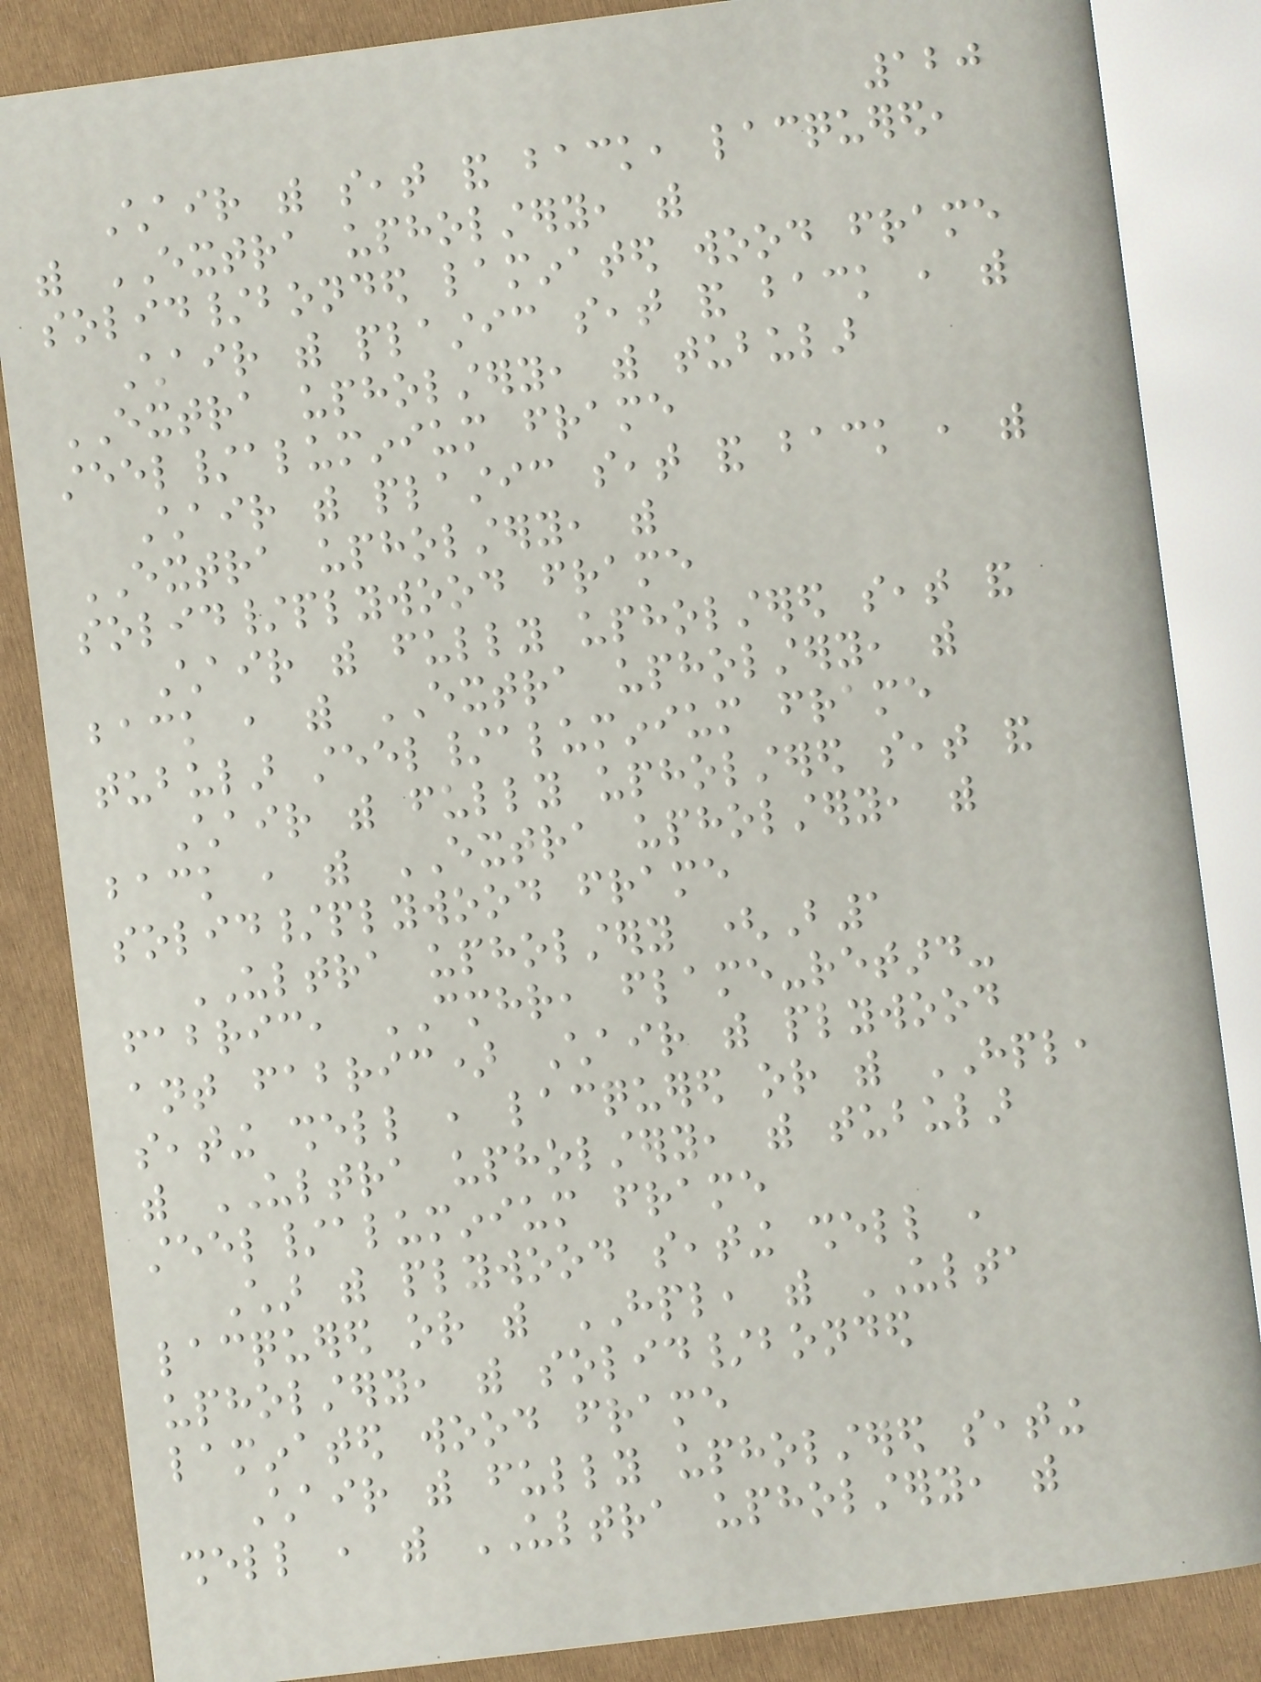120
Chair with seat and back, lacquered,
with EXTRA upholstery, with
solid/bonded laminated wood frame
Chair with plastic seat and back , with
EXTRA upholstery, with tubular
steel/aluminium frame
Chair with plastic seat and back , with
EXTRA upholstery, with
solid/plywood frame
Chair with fully upholstered seat and
back , with EXTRA upholstery, with
tubular steel/aluminium frame
Chair with fully upholstered seat and
back , with EXTRA upholstery, with
solid/plywood frame
ULTRA upholstery (B1
fabric, CMHR, flame-retard-
ant fabric) Chair with plywood
seating shell , lacquered or with HPL,
with ULTRA upholstery, with tubular
steel/aluminium frame
Char with plywood seating shell ,
lacquered or with HPL, with ULTA
upholstery, with solid/bonded
laminated wood frame
Chair with fully upholstered seating
shell , with ULTRA upholstery, with
